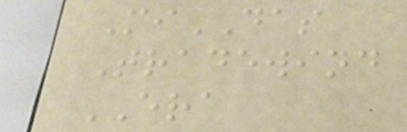MiDAS
Tradewind
ERA
